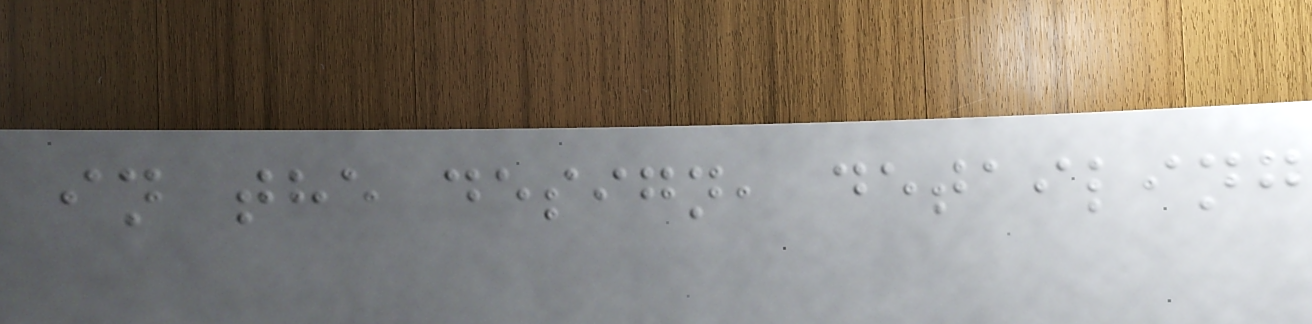in the design, detailing
